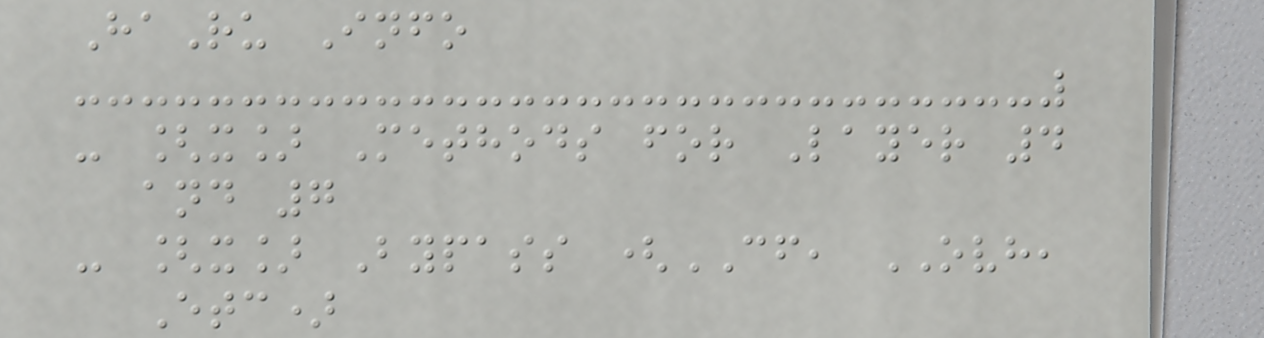HaRu Info
- [x] Methods for Layer 4
and 7
- [x] Bypass (CF, OVH,
Etc)
